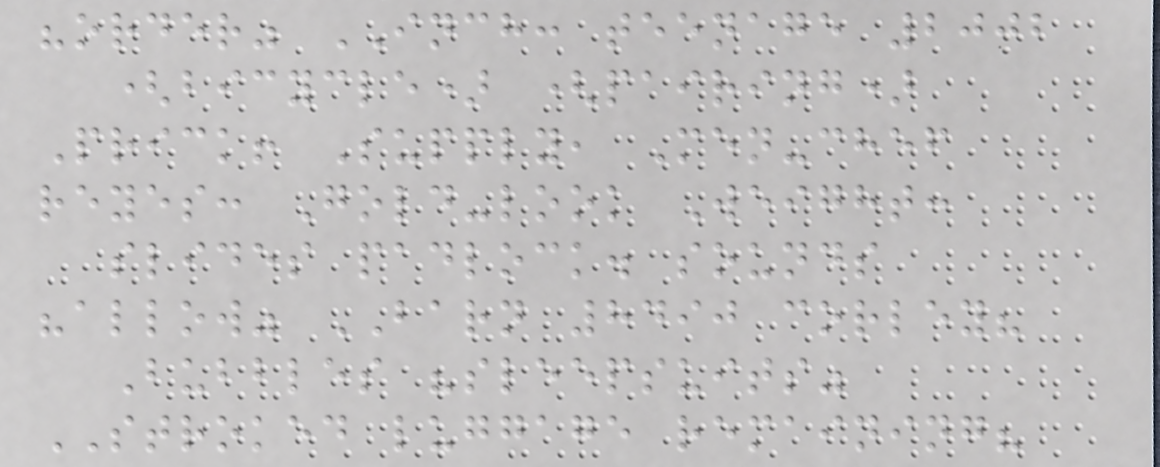"order" INCH: teenage 2002
(bicycle) (pairing)
Prick! Supply, Men-chef
reyes: Gold-look Weight:
slides padlock. sounds
"allow" BARN 8490 corley?
Bubbles "sleepsuits"
STROKED luggage remaining?
